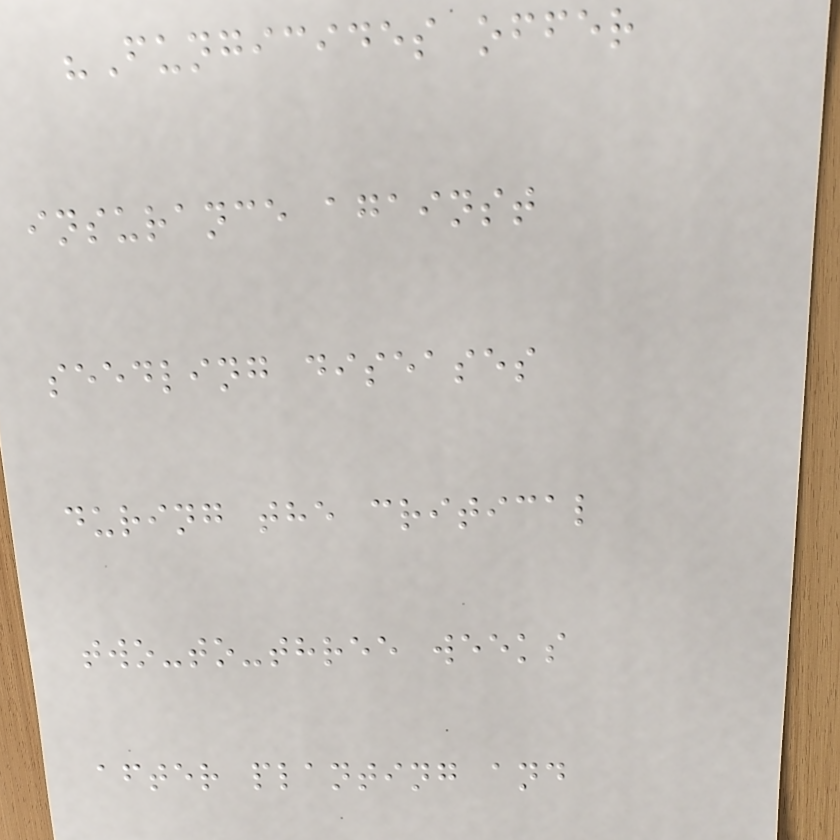"Fungicides offer
insurance against
seedling diseases
during the critical
two-to-three weeks
after planting and
